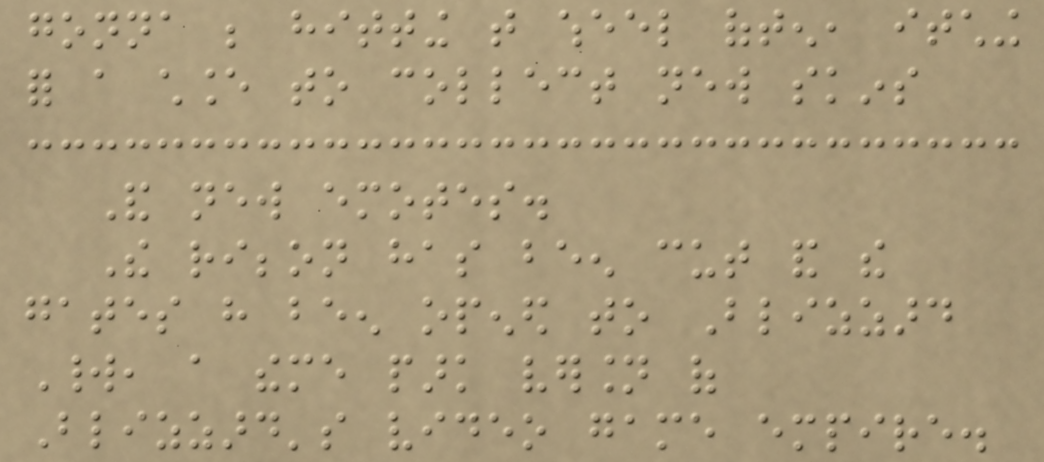gonna be hitting that wheel often, itching
for a chance to collect new skins
And new emotes.
The ribbon has been cut and the
gates have been opened to Blizzard
World, a theme park version of
Blizzard's video game empire.
